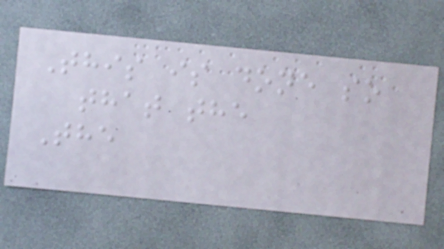This is done so
that the
The
